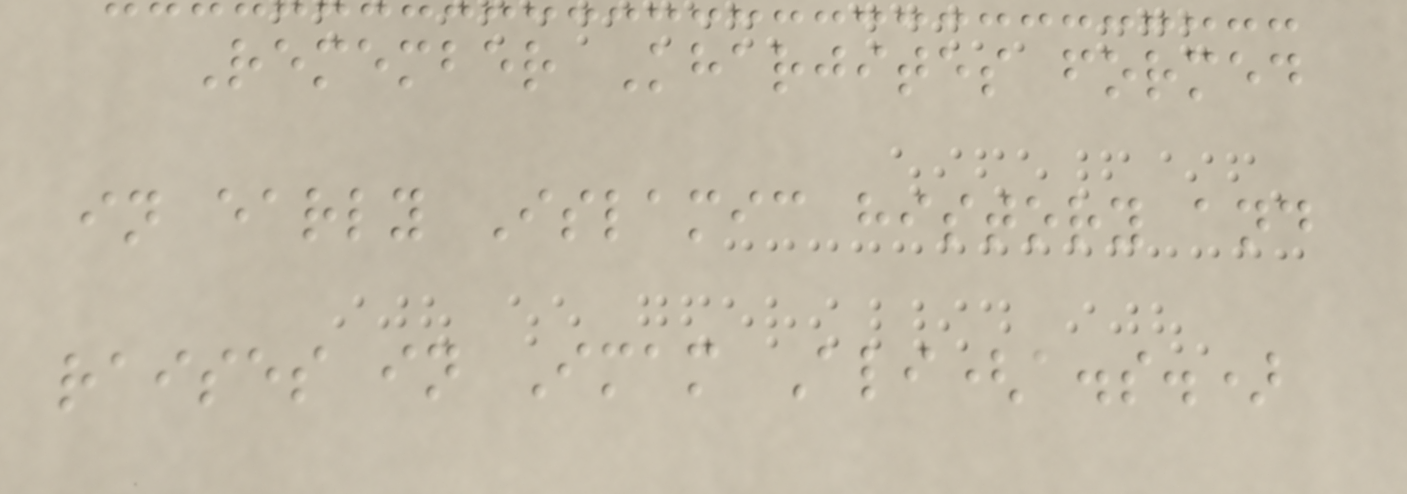Remember Kharjites formed
in early Islamic history and
raises in Imam Ali(a.s.)
